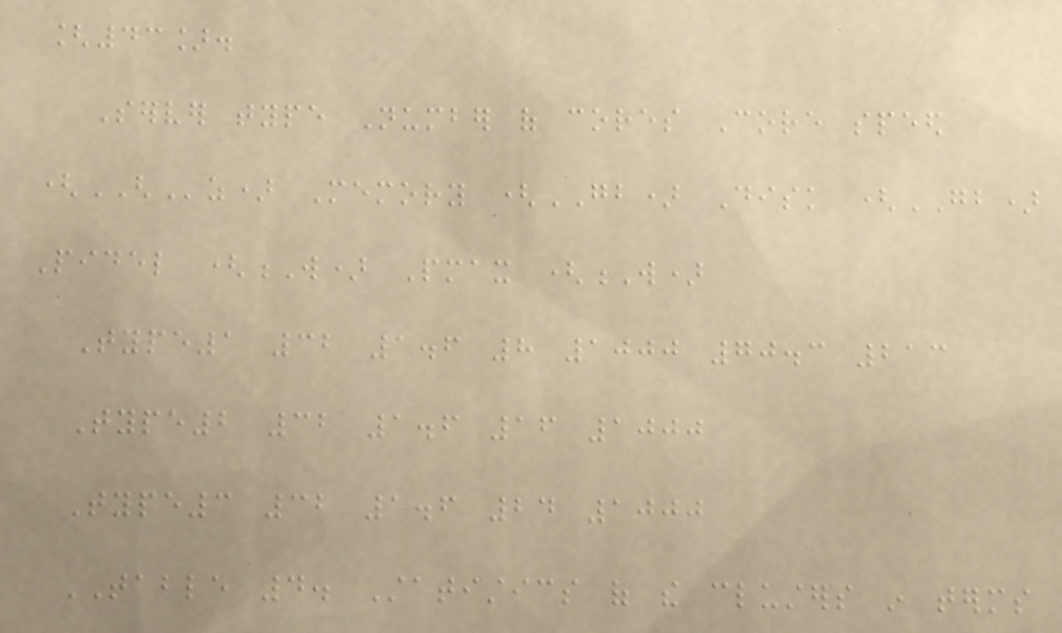[43].
Server type Number of cores Core speed
(GHz) Memory (GB) Disk (GB)
Pidel (W) Pmax (W)
Type1 32 1.6 8 1000 70.3 213
Type2 32 1.6 16 1000
Type3 32 1.6 24 1000
TABLE 4. Statistics of the clusters in terms
